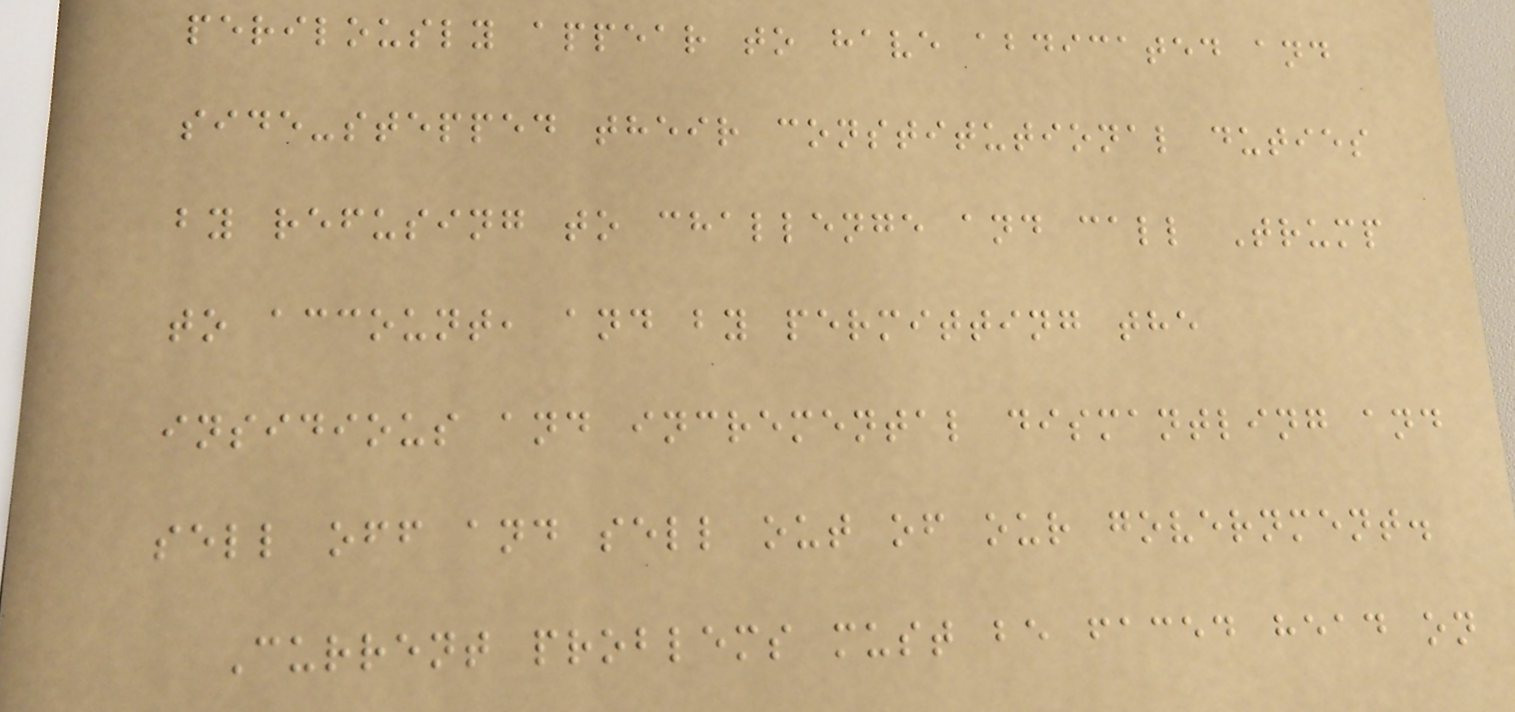perilously appear to have abdicated and
side-stepped their constitutional duties
by refusing to challenge and call Trump
to account, and by permitting the
insidious and incremental dismantling and
sell off and sell out of our government.
Current problems must be faced head on
